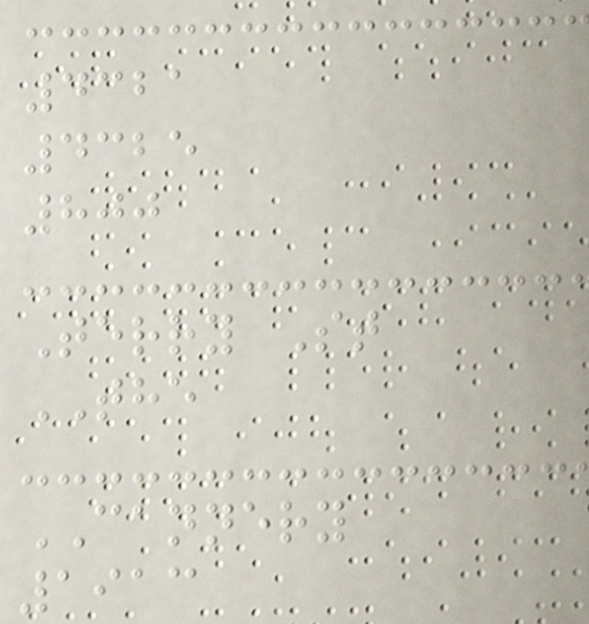4321
4325
800
Terry St
THE
CANNERY
1913
